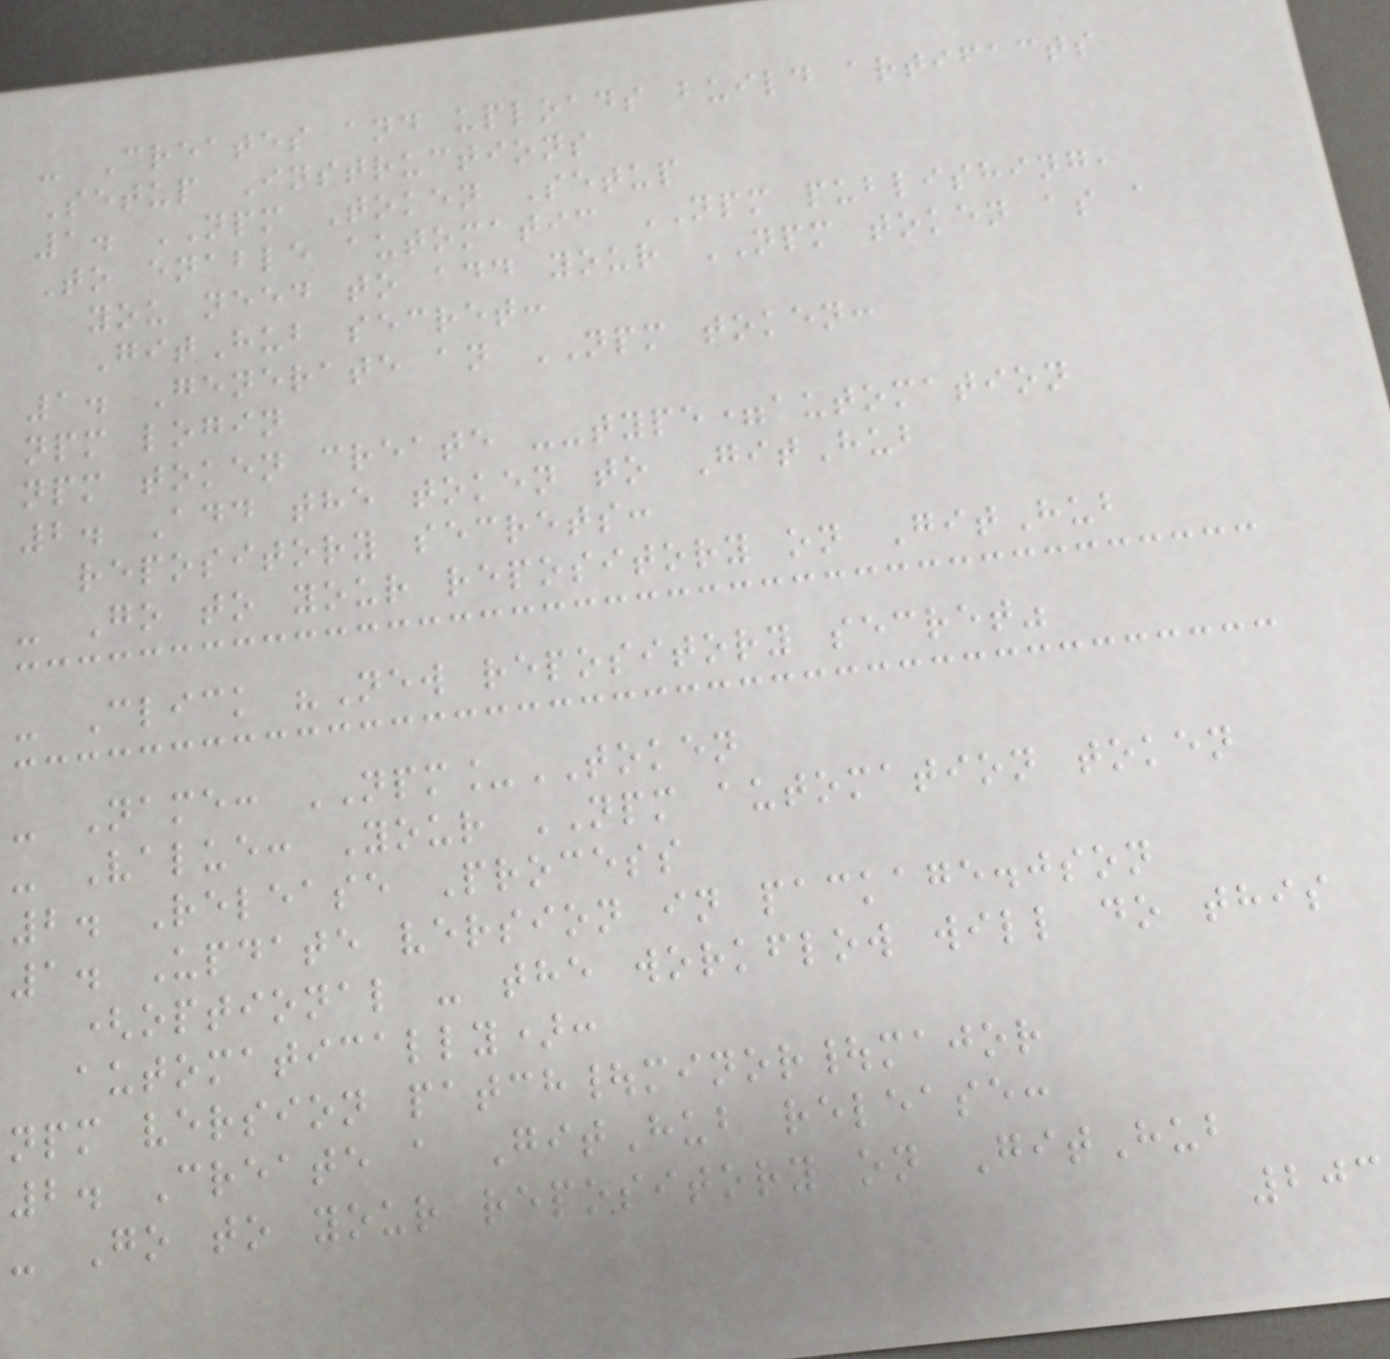- Creates and uploads build artifacts
Setup Instructions
1. NPM Token Setup
To enable automatic NPM publishing,
you need to add your NPM token as a
GitHub secret:
1. Generate an NPM token:
npm login
npm token create --type=automation
2. Add the token to GitHub
repository secrets:
- Go to your repository on GitHub
- Click "New repository secret"
- Name: NPM_TOKEN
- Value: Your NPM automation token
2. Release Process
1. Update version in package.json
(optional - the workflow will do this
automatically):
npm version patch|minor|major
2. Create a GitHub release:
- Go to your repository on GitHub
203
